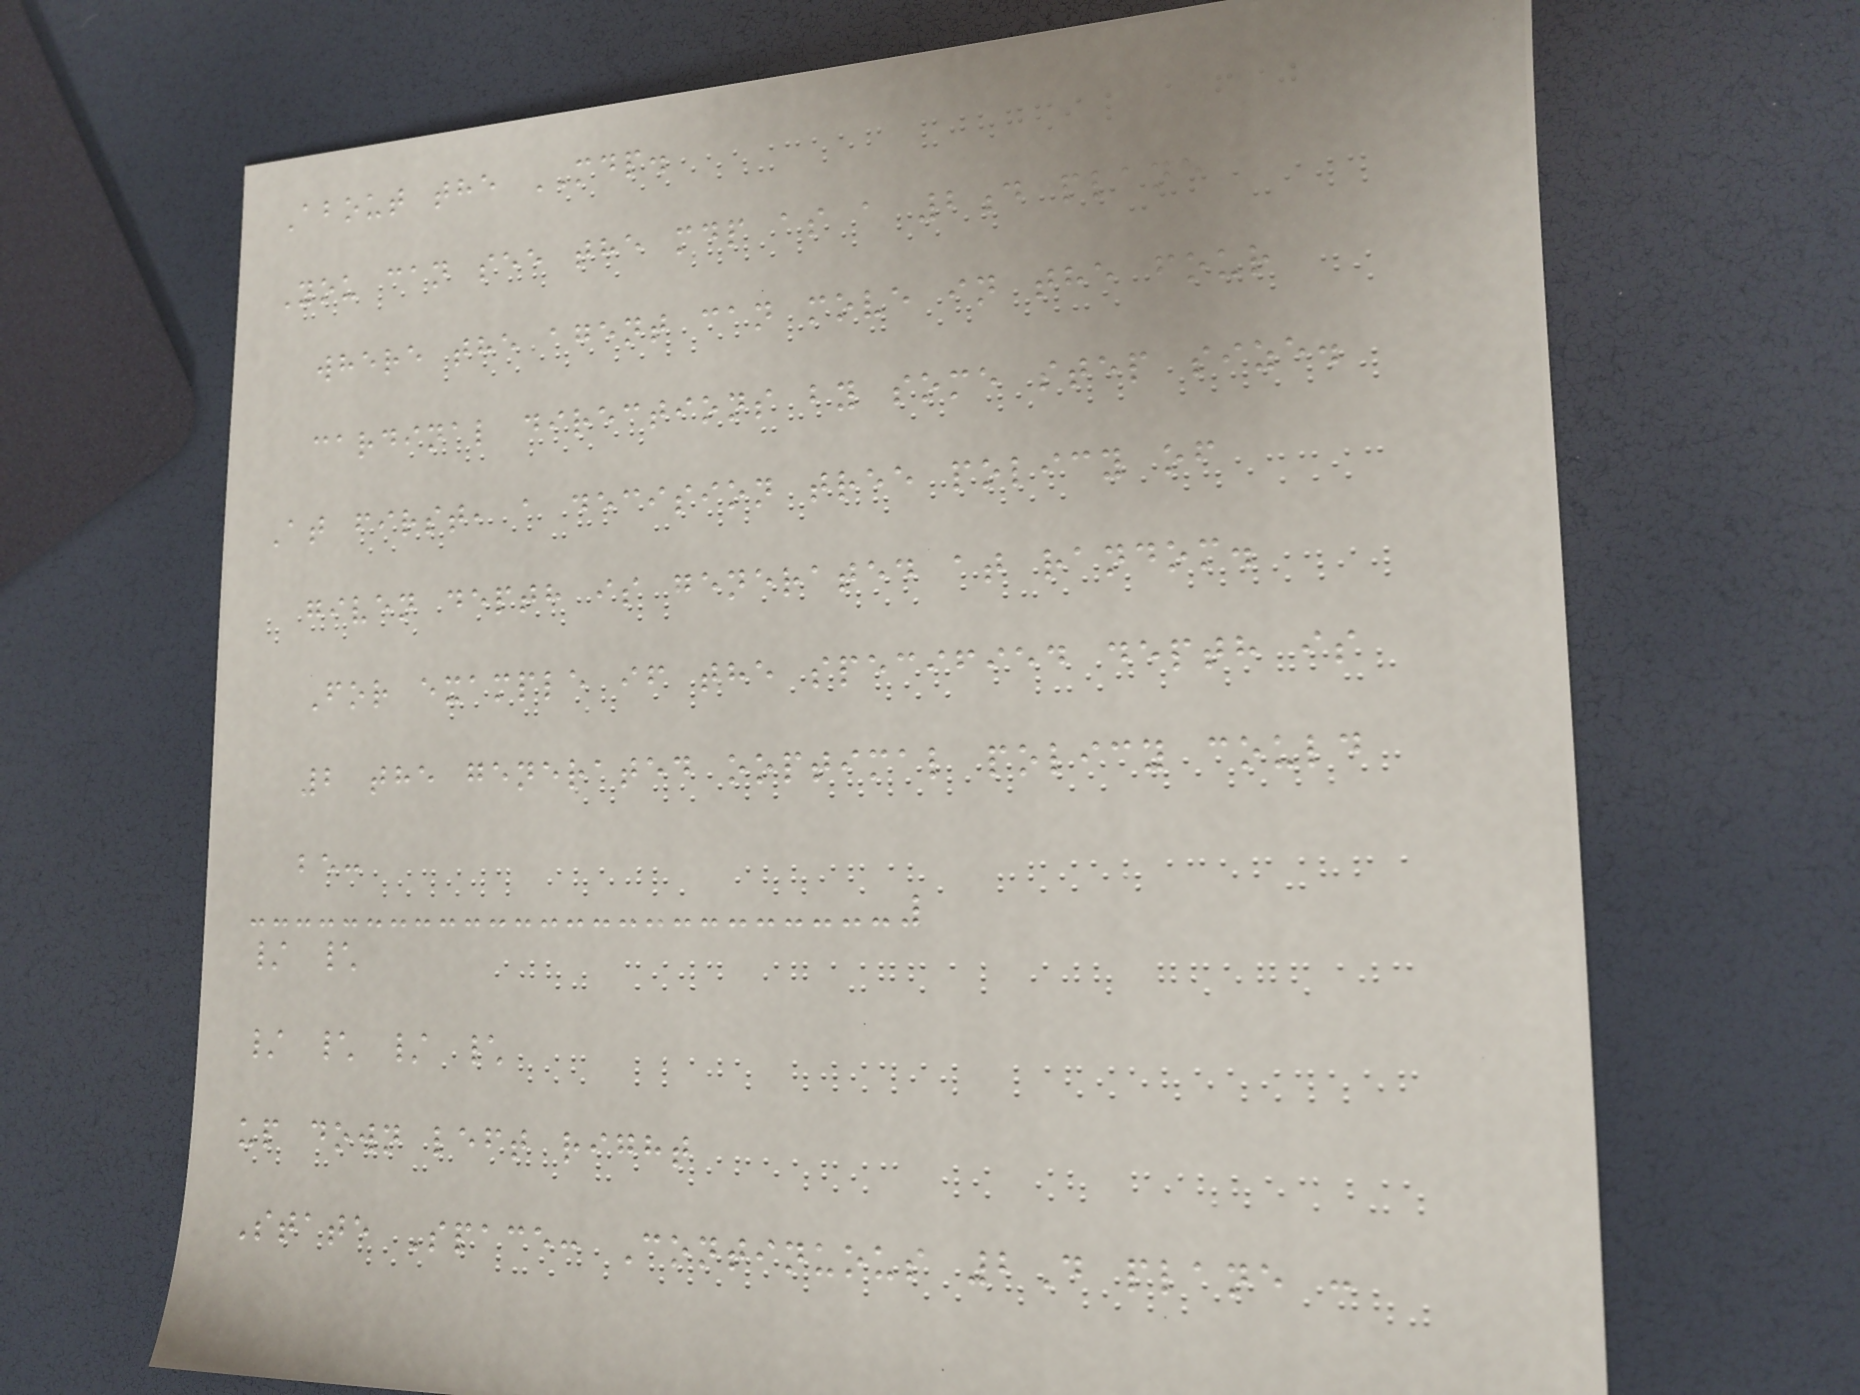About the MDP.
You can see the mdp as a 2d plane
where the agent can move in the four
cardinal directions by some step size.
At first, a decision tree policy of
given depth is generated at random.
For example if the specified depth is
2 the generated ooptimal policy could
be:
/ \
/ \ / \
up down left right
State Space: Continuous 2D plane :
